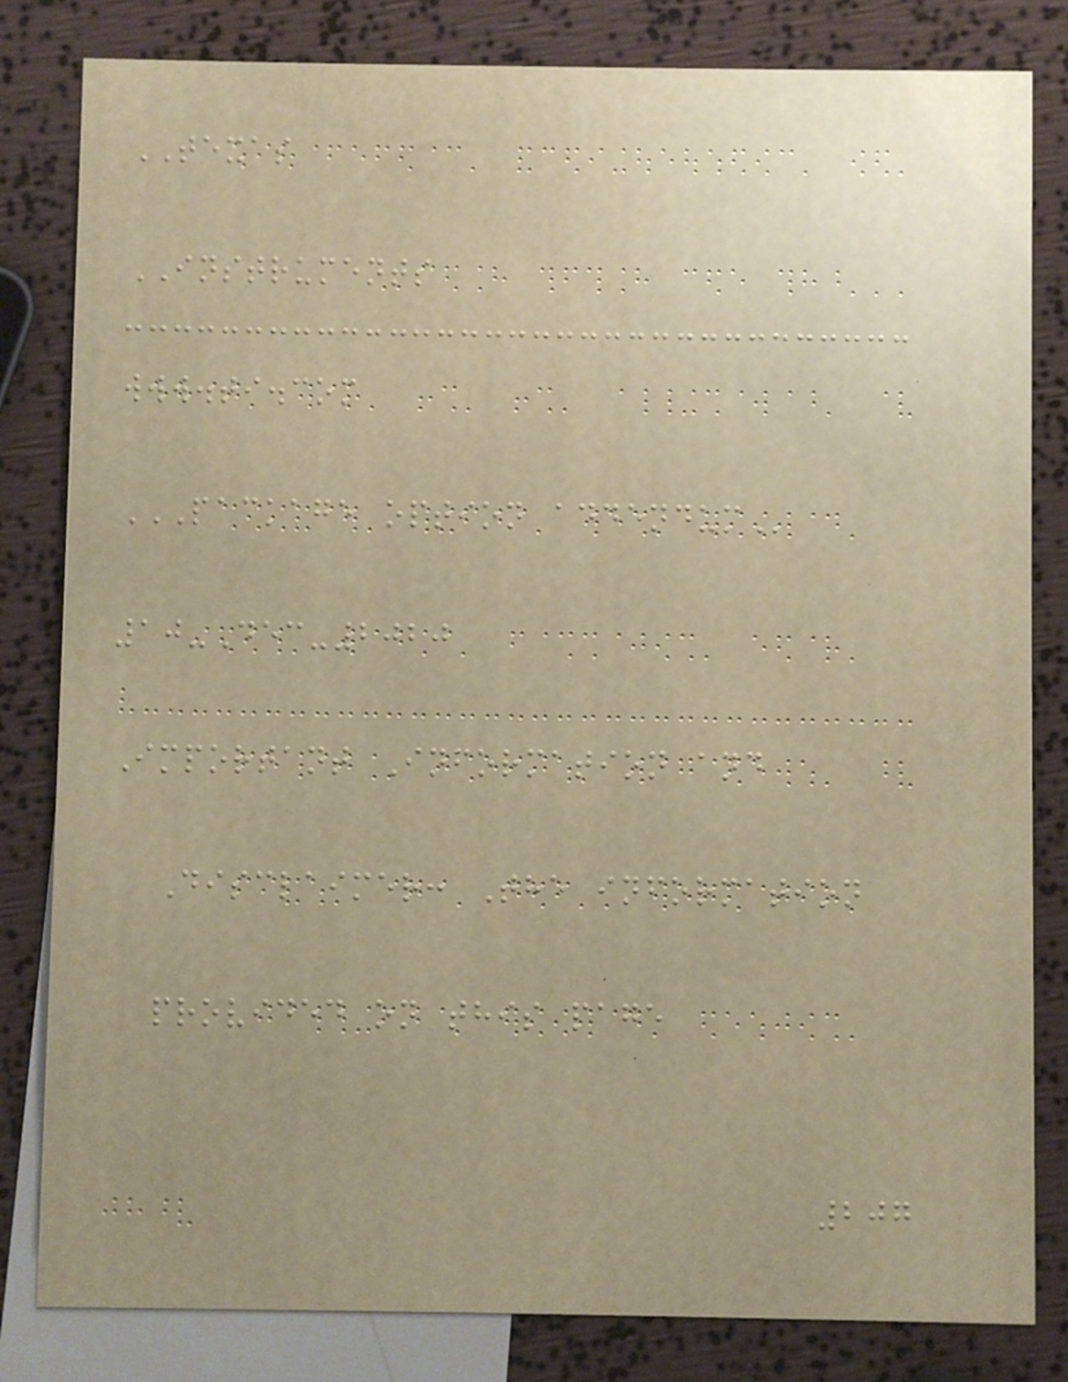TEXAS
INSTRUMENTS
www.ti.com
PACKAGE OPTION ADDENDUM
10-Dec-2020
Important Information and
Disclaimer: The information
provided on this page
207
